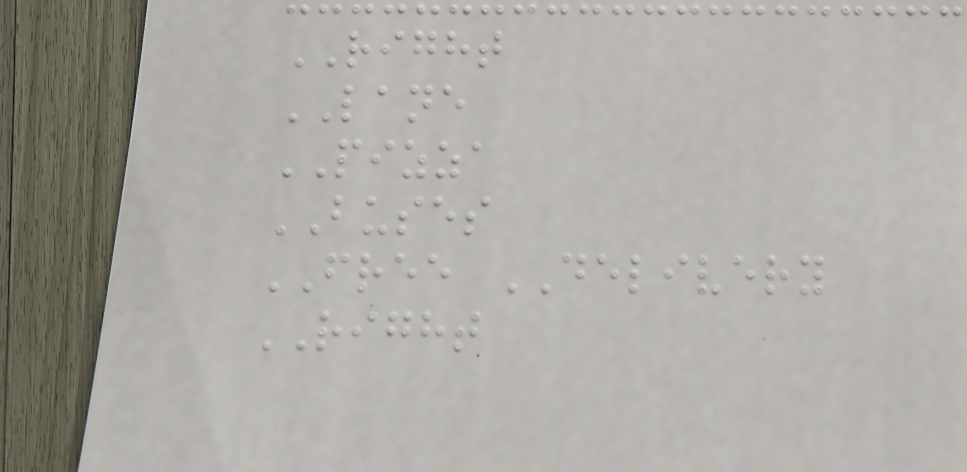RIGHT
LANE
PIZZA
BUSES
FREE DELIVERY
RIGHT
